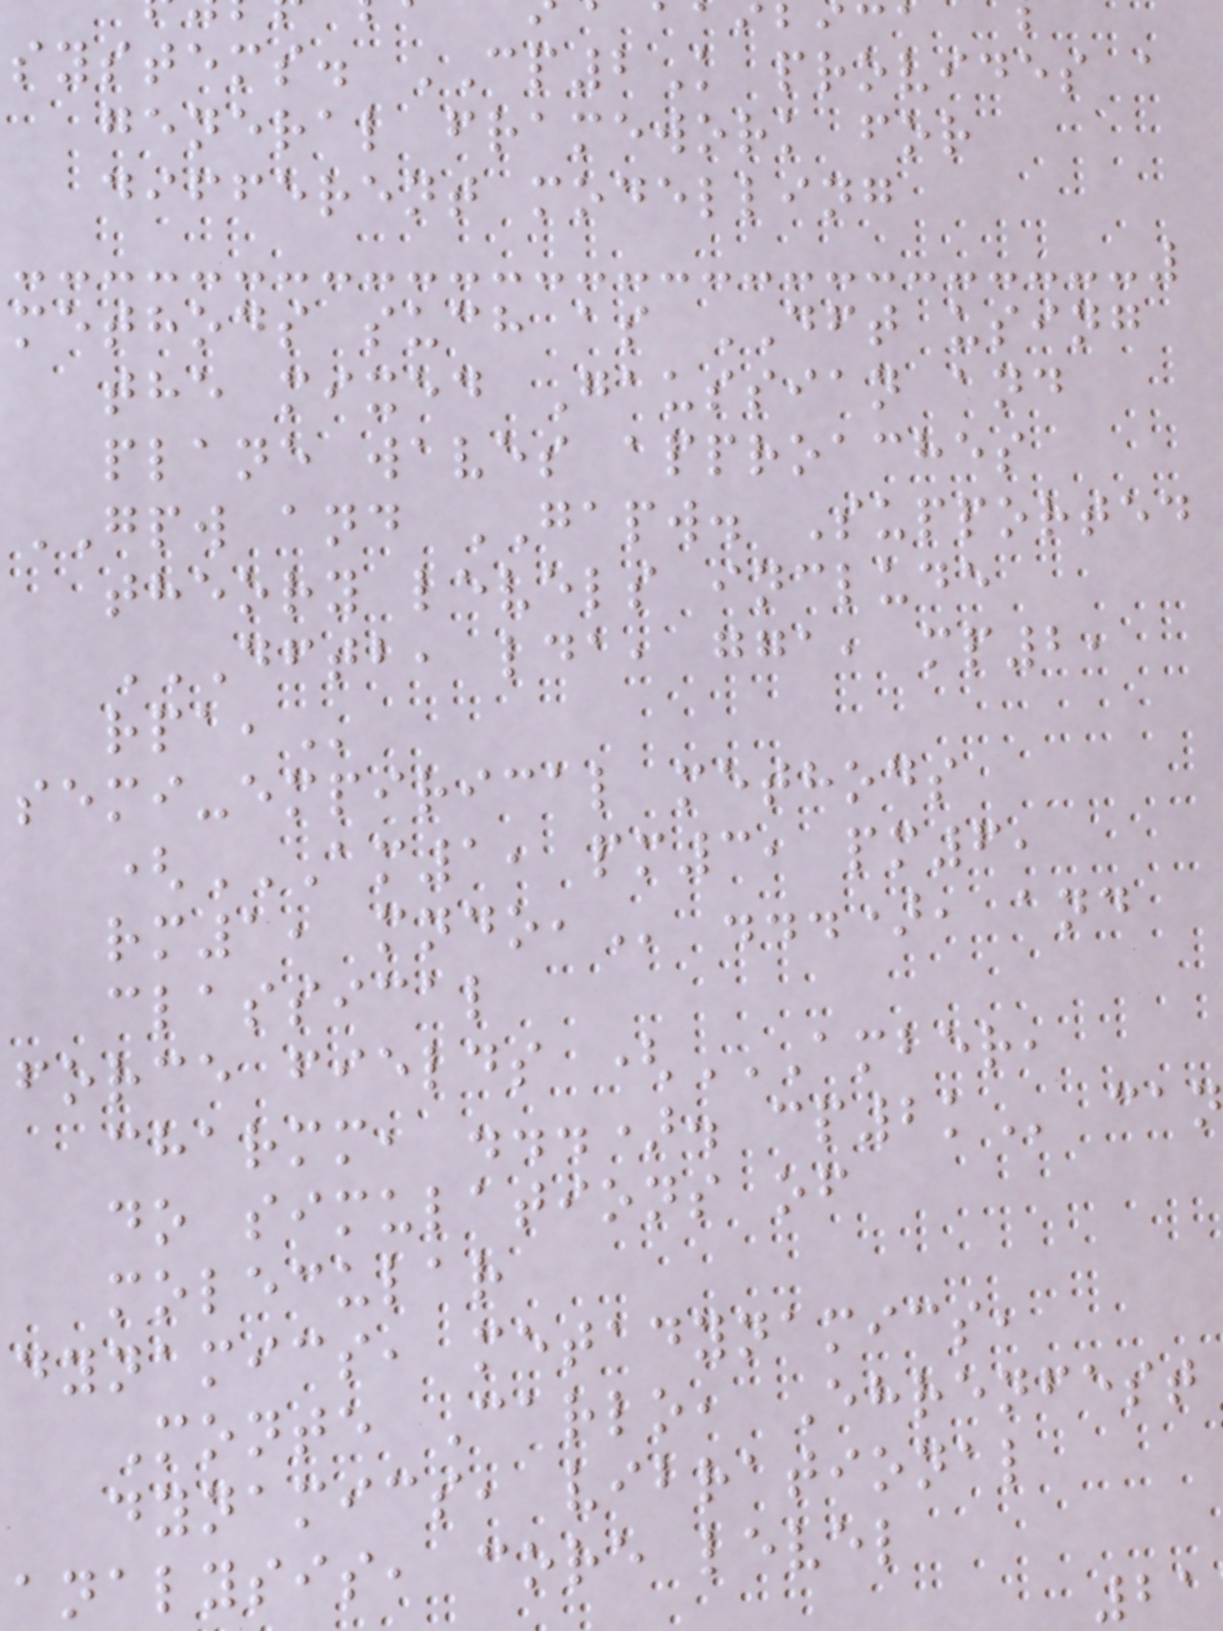systems. CP2K provides a
general framework for
different modelling
methods such as DFT using
the mixed Gaussian and
plane waves approaches
GPW and GAPW. Supported
theory levels include
DFTB, LDA, GGA, MP2,
semi-empirical methods
(AM1, PM3, PM6,
classical
force fields (AMBER,
charmm, ...).
do simulations of
molecular
dynamics, metadynamics,
Monte Carlo, Ehrenfest
dynamics, vibrational
analysis, core level
